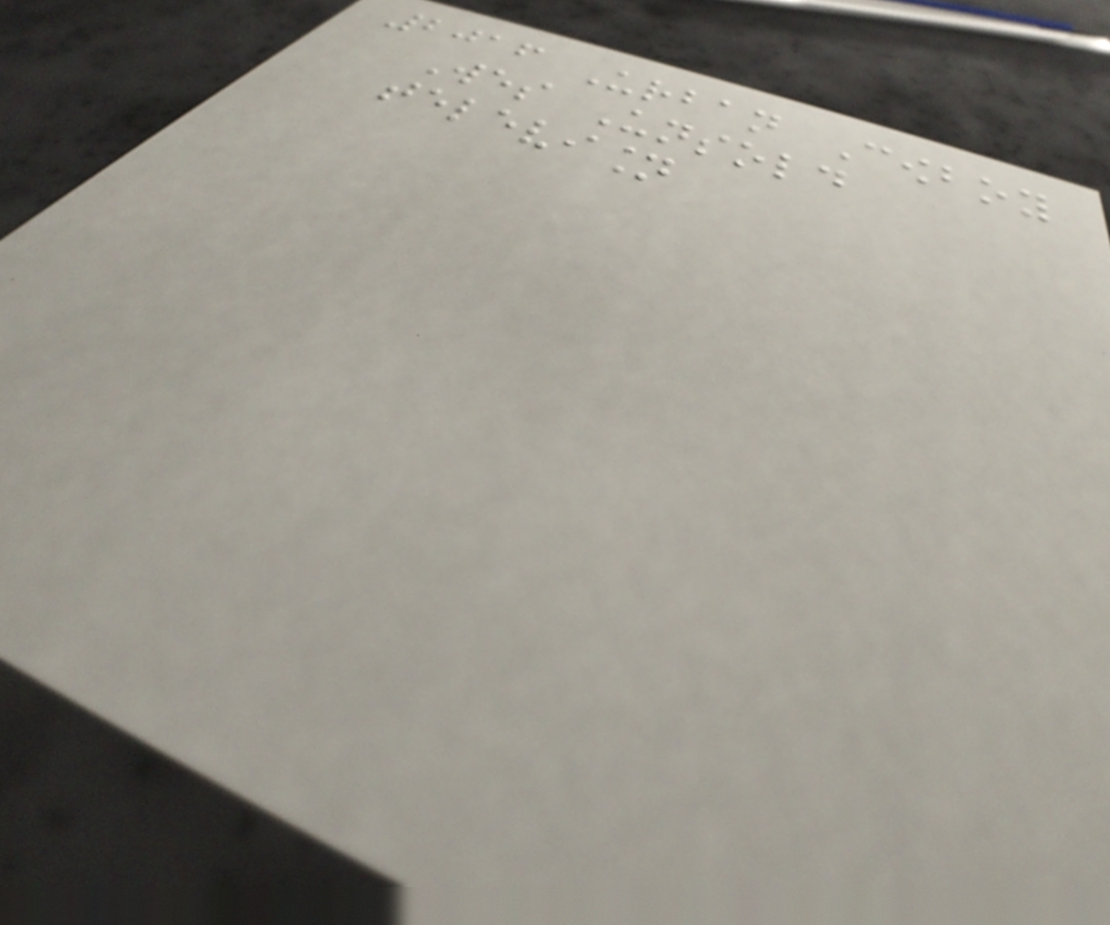2016 Urban Cowboy
Wes Unsold
television
